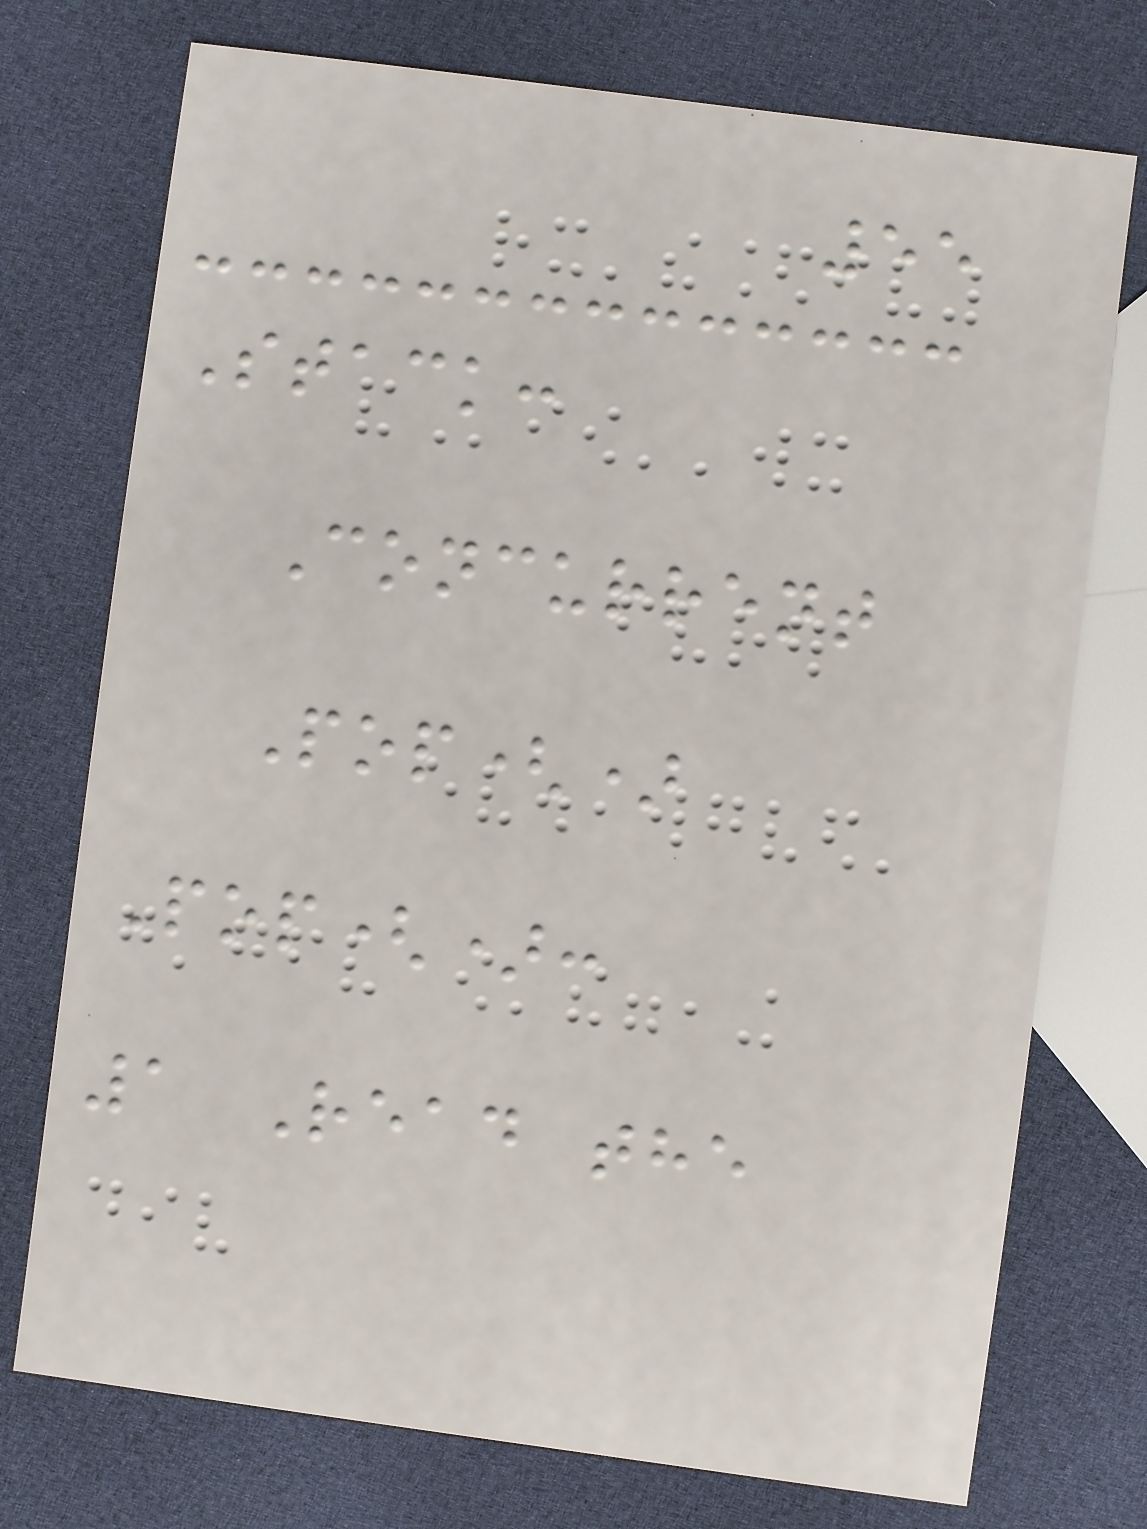55
Stack:
Concurrent
Pop()
Pop():
1 Read the
